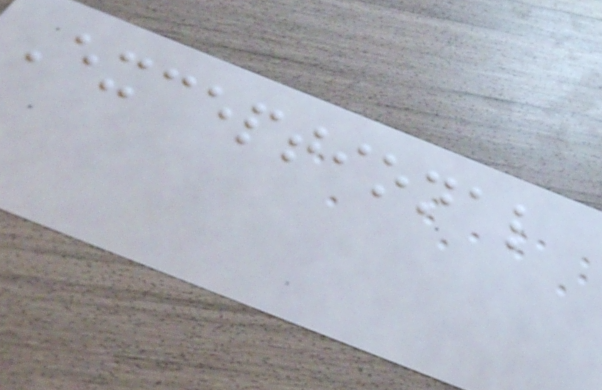Exceptional
